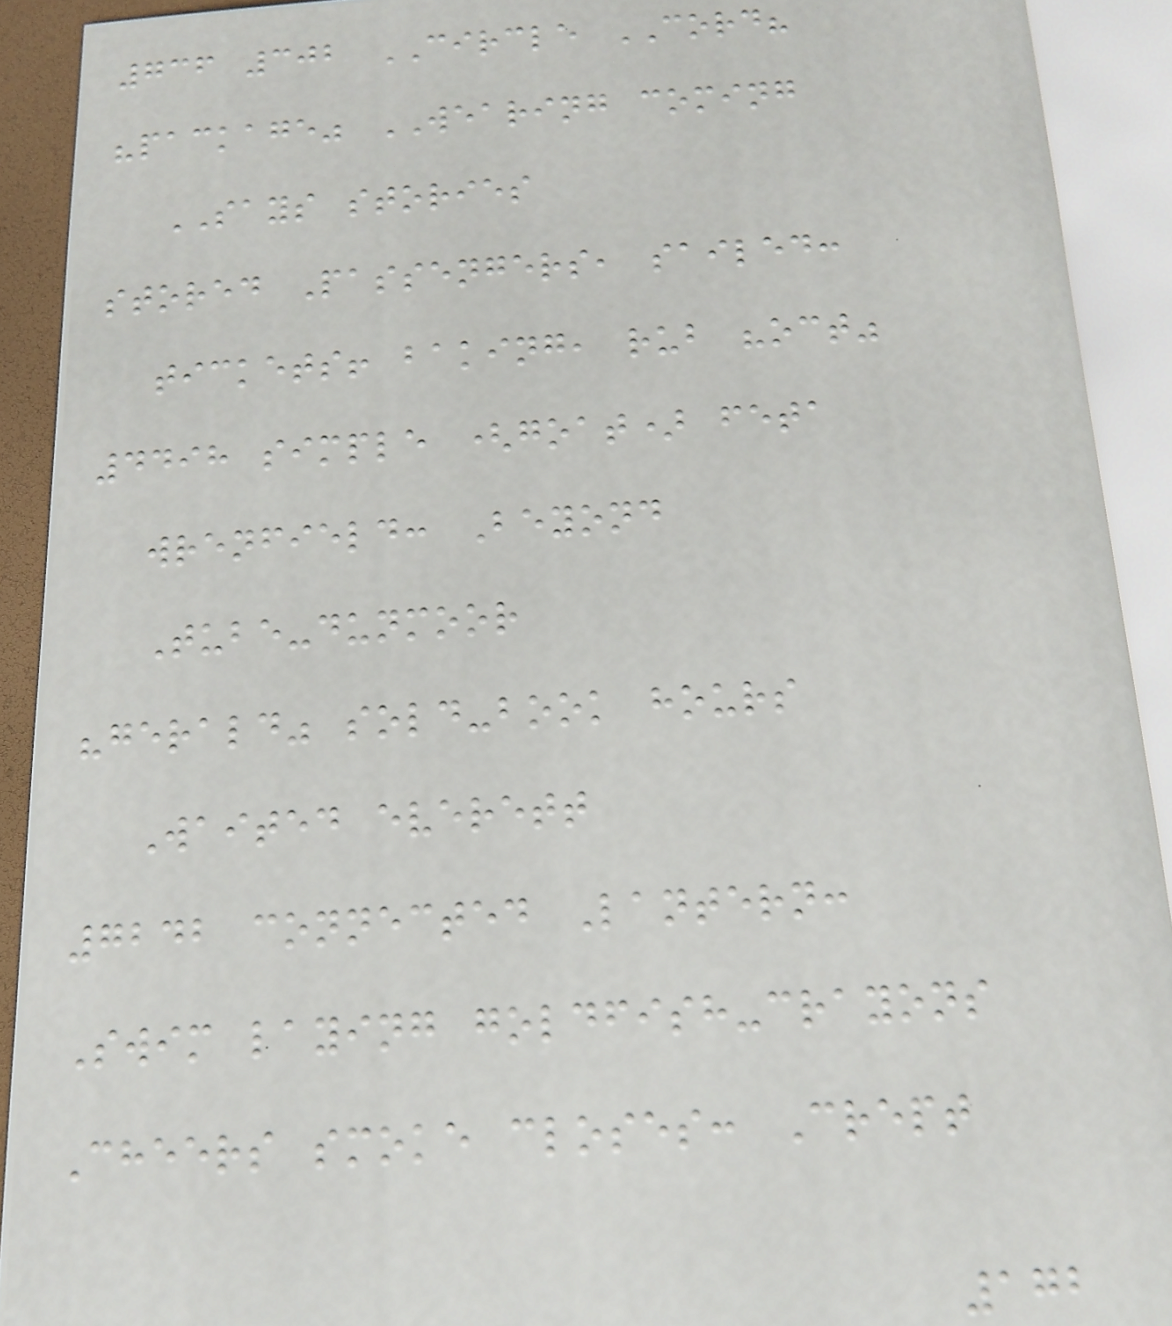736 302 CIRCLE CORD?
"package" WEARING coming
SAYS stories
stored Passengers, sailed:
tickets! baking, rub "oct"
4498 simple (goat) feta
wrenfield: Beyond
Tube-dunmoor
"gerald" sold-book hours
Waited everett
7242 connected Lantern:
Swim laying goldfish-crayons
Cheers smoke closes: Crept
172
